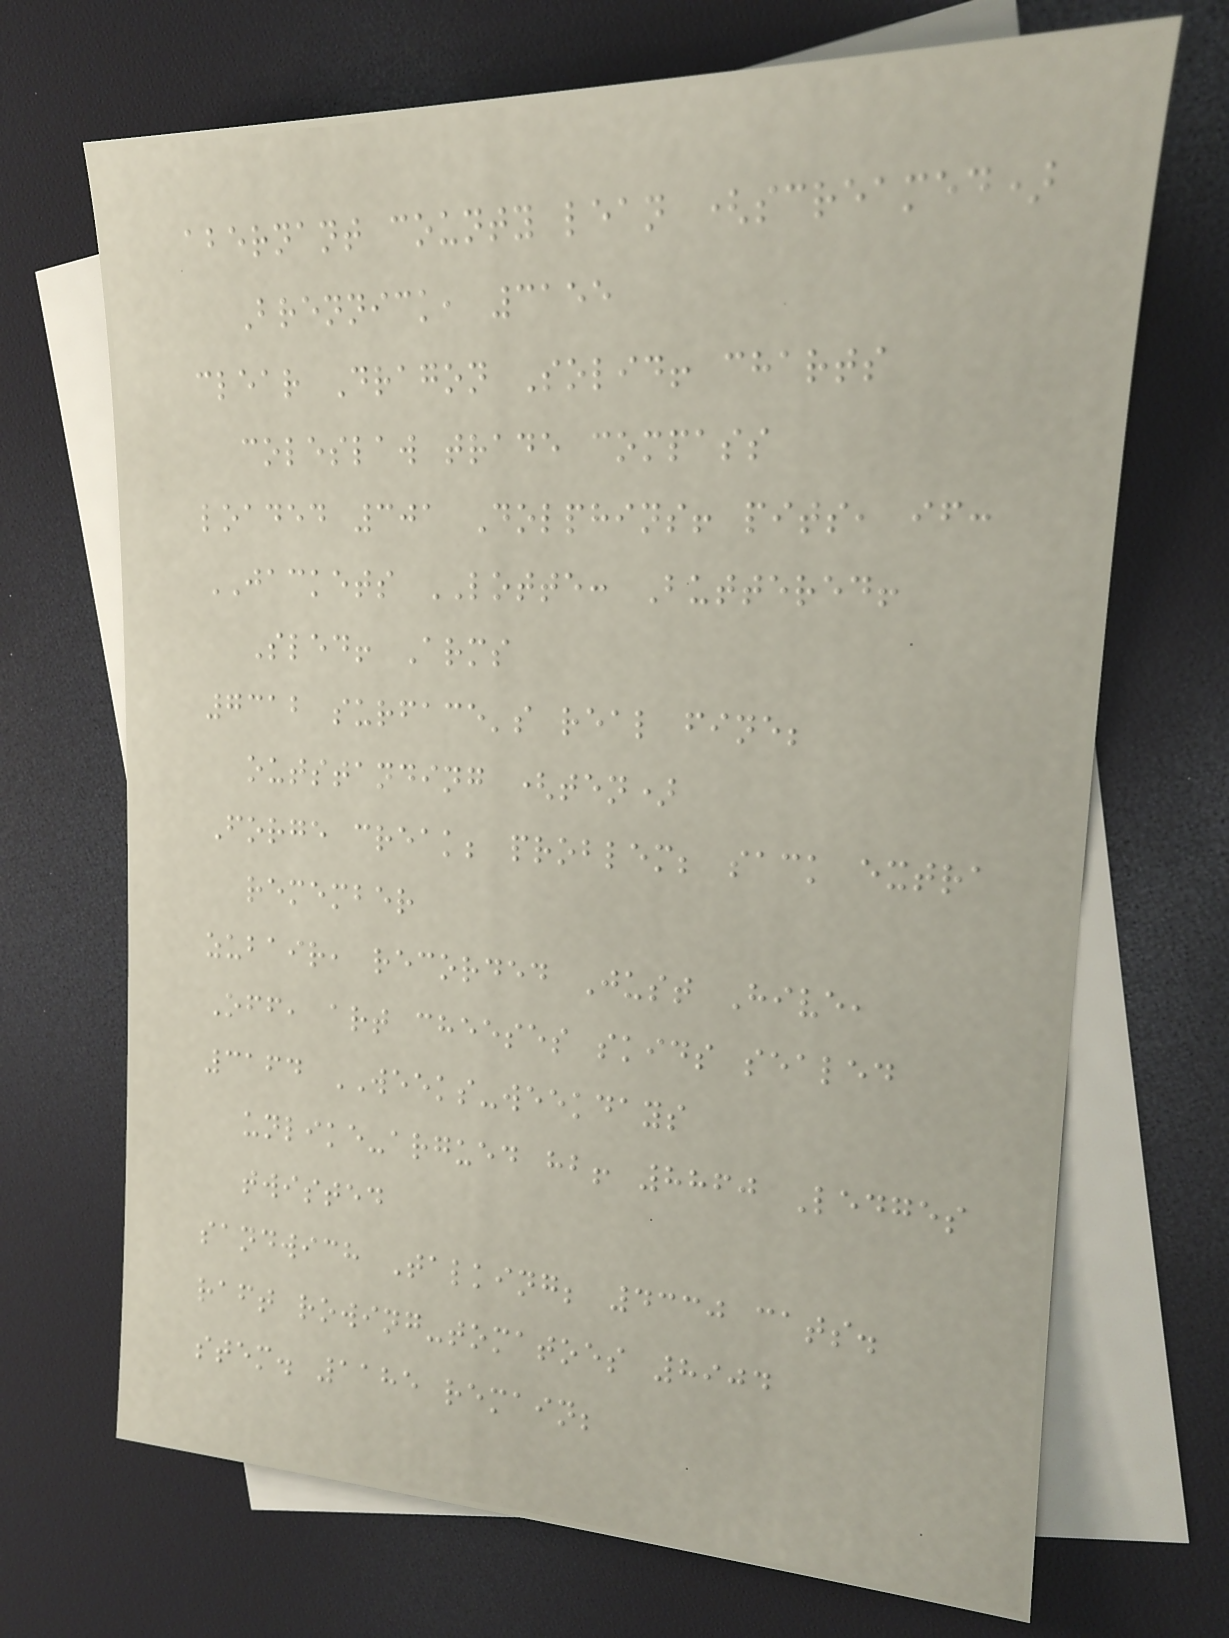abernant county lean (screamed)
Brennick, 3155
clear Dragon Solid! charts
coleslaw trade compass
loaded 301 Dolphins! pits, if:
JACKETS LOTTE: Buttered!
Sled! Arms
7312 surface's real fine;
outstanding (ten)
Forge creak; problem; sack extra
remember
zubair, recorded Just Hive,
Off, art cheeses skids sealed
3164 WEEKS-weekdays
unlike-argued hb! 8860 Ledges
twisted
sandwich Talking; 4330 cats.
raft rowing-tomatoes 8904
stem. 1185 remain;
